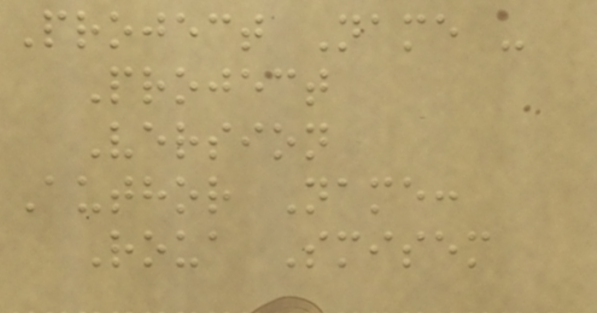Project Name -
Project
Version
Author Name:
Roua Smisem
